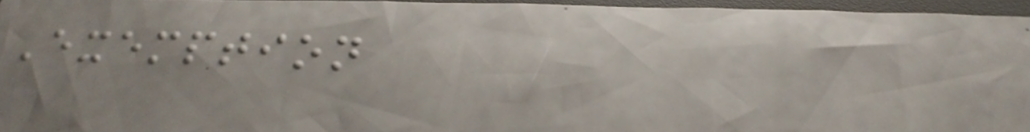Exemption
